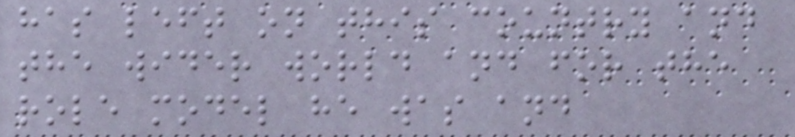has left on this country and
the wider world and for the
role model he was and
